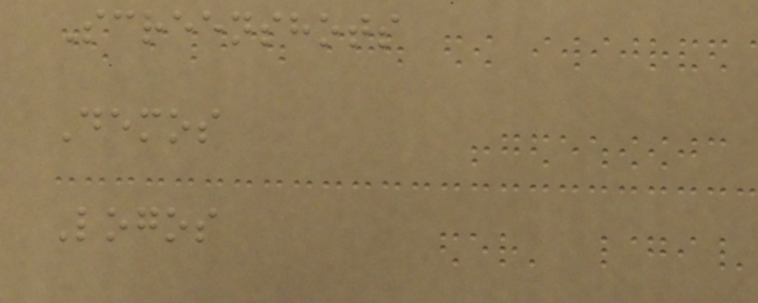Screenshots
Demos
Logos
